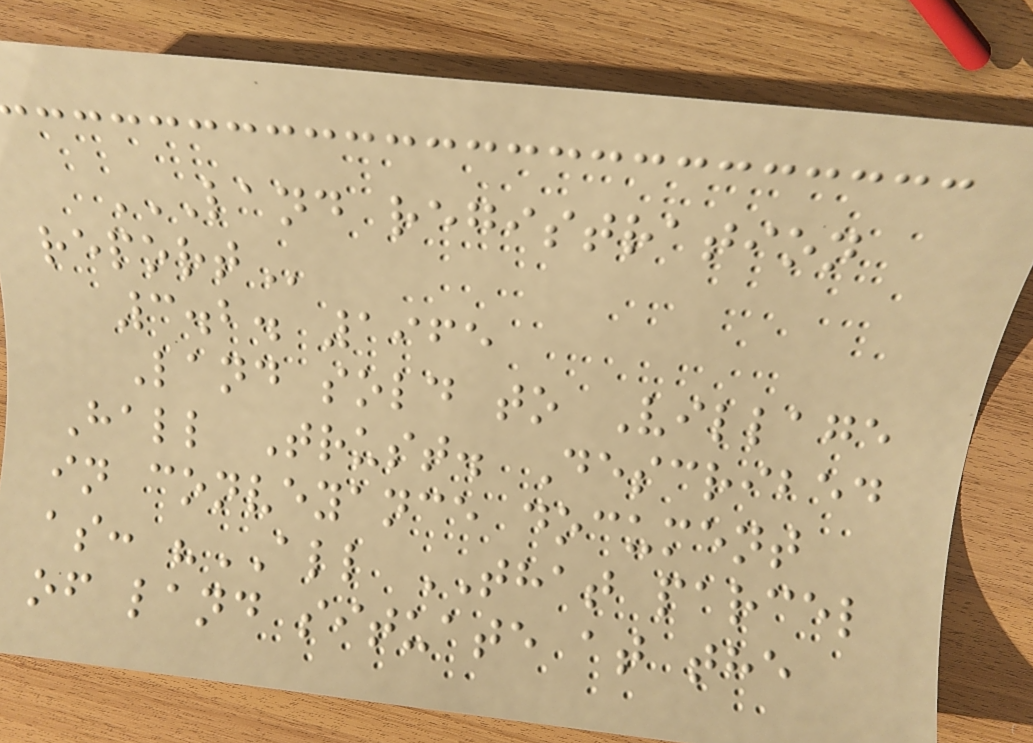LAND REGISTRATION
REPORT
3.2. 1965
Land sold to Village
Hall Trust. Described
in conveyance document
as: "ALL THAT parcel
of land situate at the
